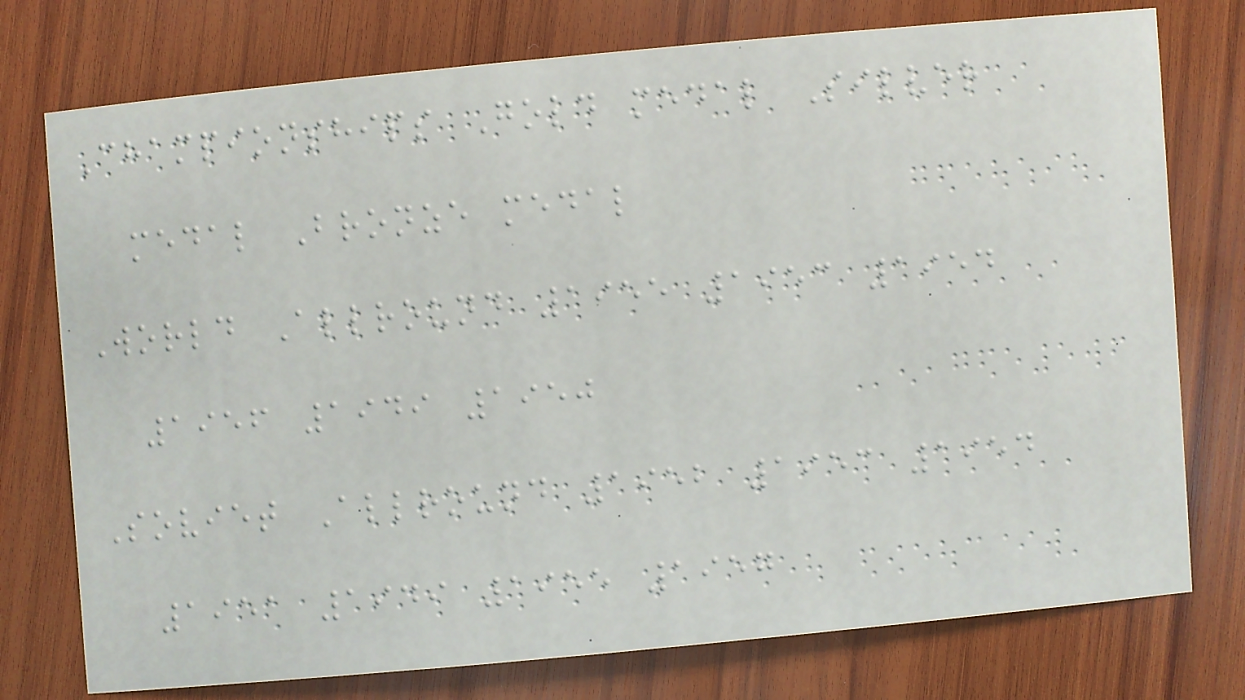Championships Gold medal Silver
medal Bronze medal
World Allround 1955 1953 1954
1956 1949 1950
Soviet Allround 1952 1953 1954
1951 1949 1955 1957
